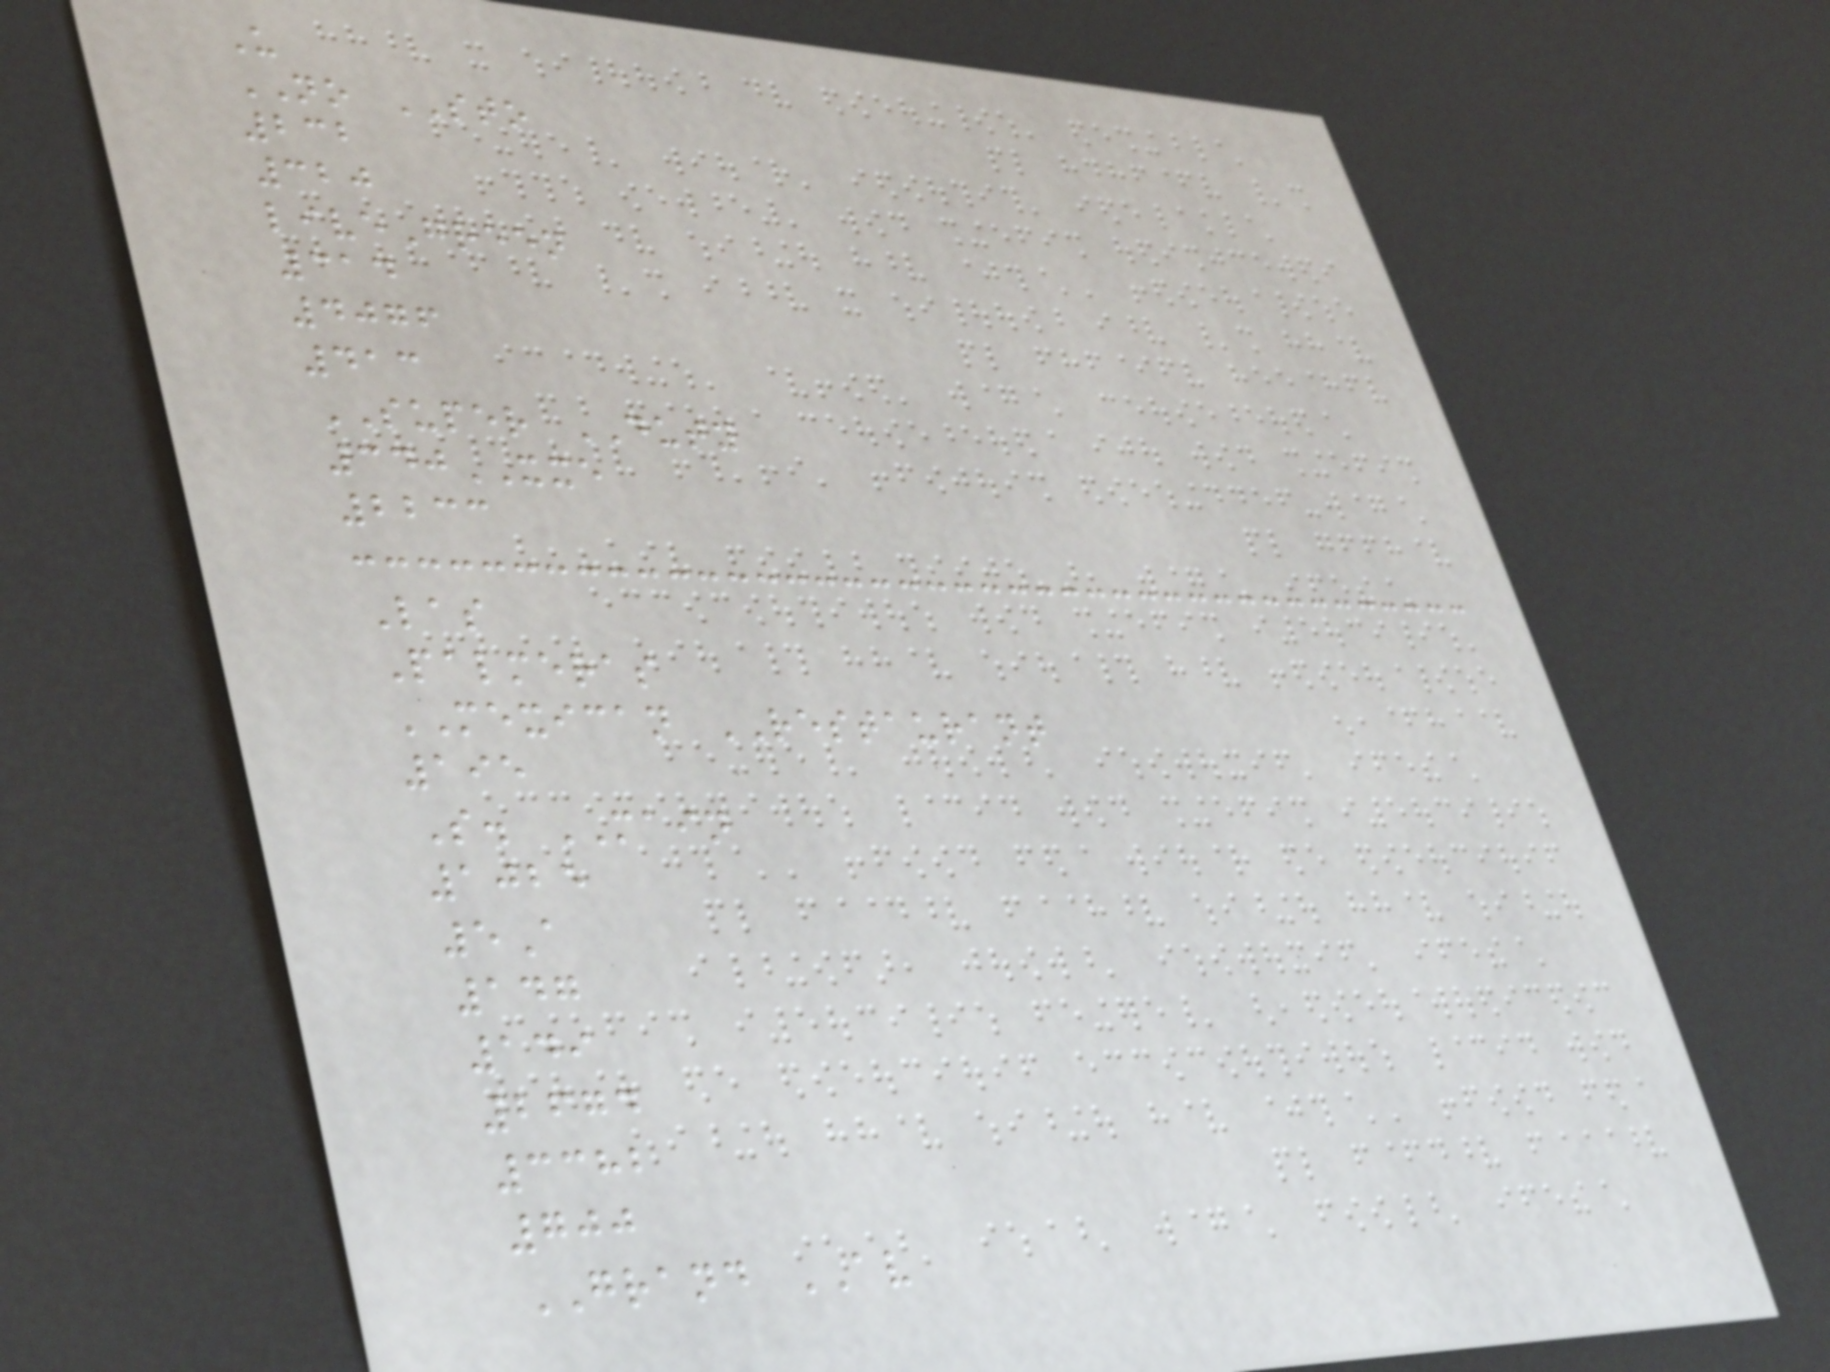U
NO STO
232
320
liveGreen
314
4076
413
SUPER DUTY
340XXE
2233
Las
Palmeras
MEXICAN RESTAURANT
195
S. MAIN
1025
5A
147
149
2674
3382
700
GRAND AV
